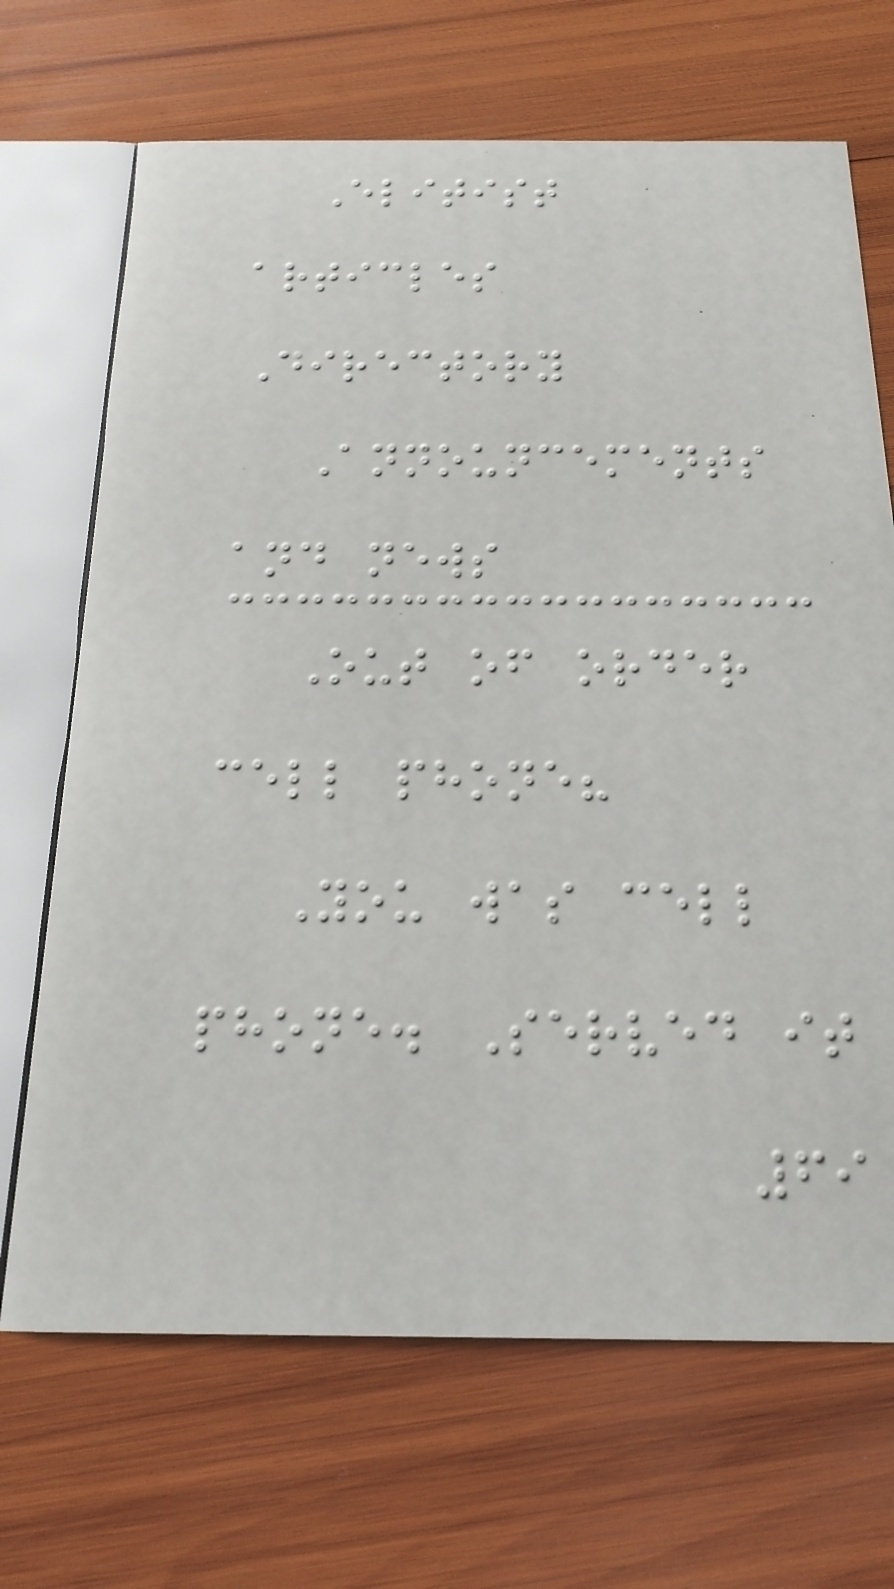Elitist
articles
Directory
Announcements
and news
Out of order
cell phone?
You was cell
phone. Served it
69
